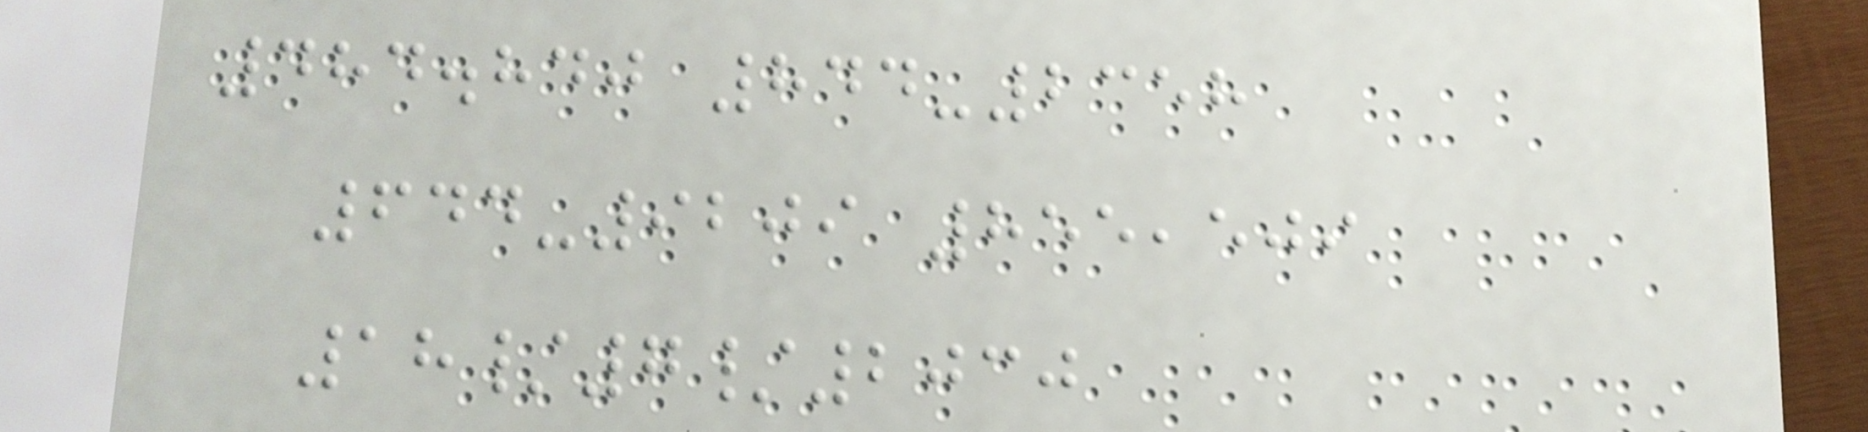484.840 844-2358
644-9209 855,509
18/7/2030
